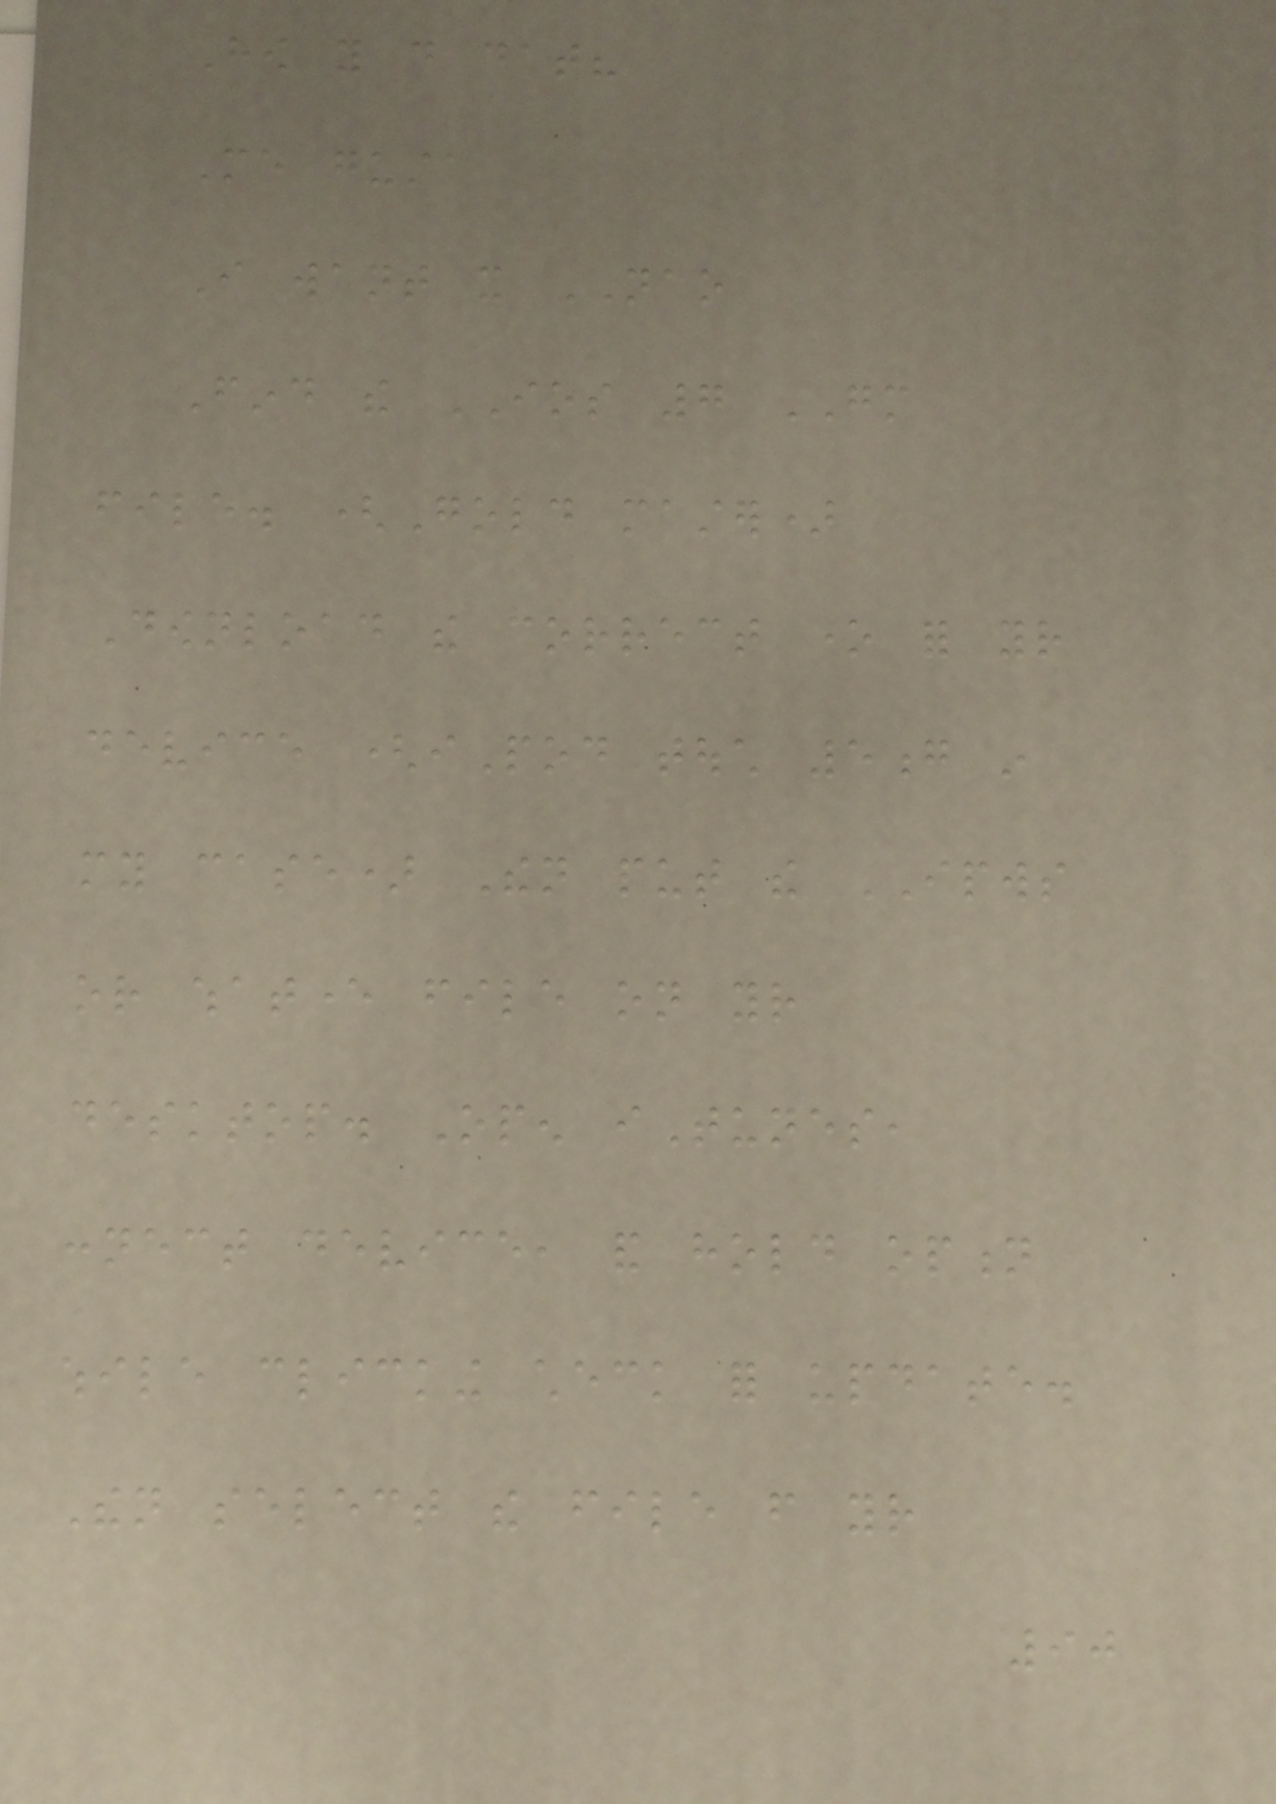How you do dat?
Me gusta
I want it NAO
Find the IOS 7 GM
file. (Gold master)
Download the correct one for your
device (iPod touch 5g in
my case) Then put the IPWS
or whatever file on your
desktop. Open iTunes,
connect device, and hold option
while clicking check for update.
Then select the file from your
90
